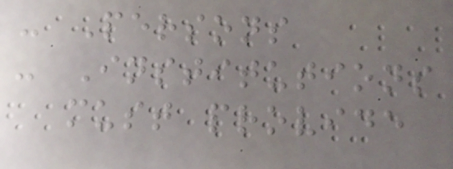- Persons
- Institutions
must provide
